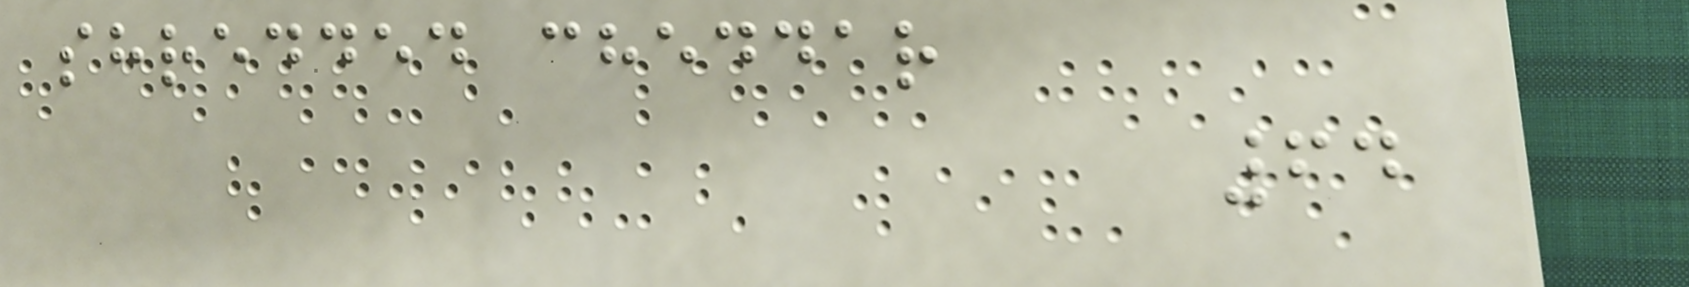shredded cheddar
64
